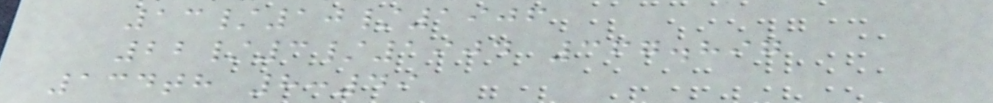13/10/1906
22/3/1904 367.897
134th 8:49
